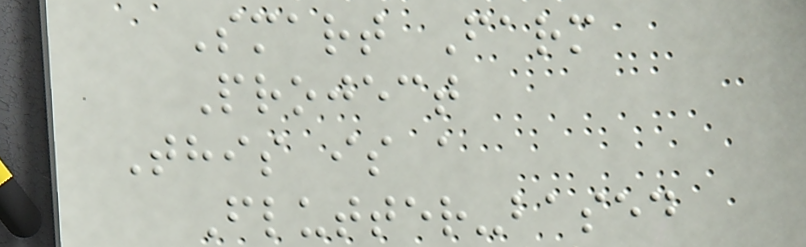Smart Farm
Project
This is a
Flutter-based
